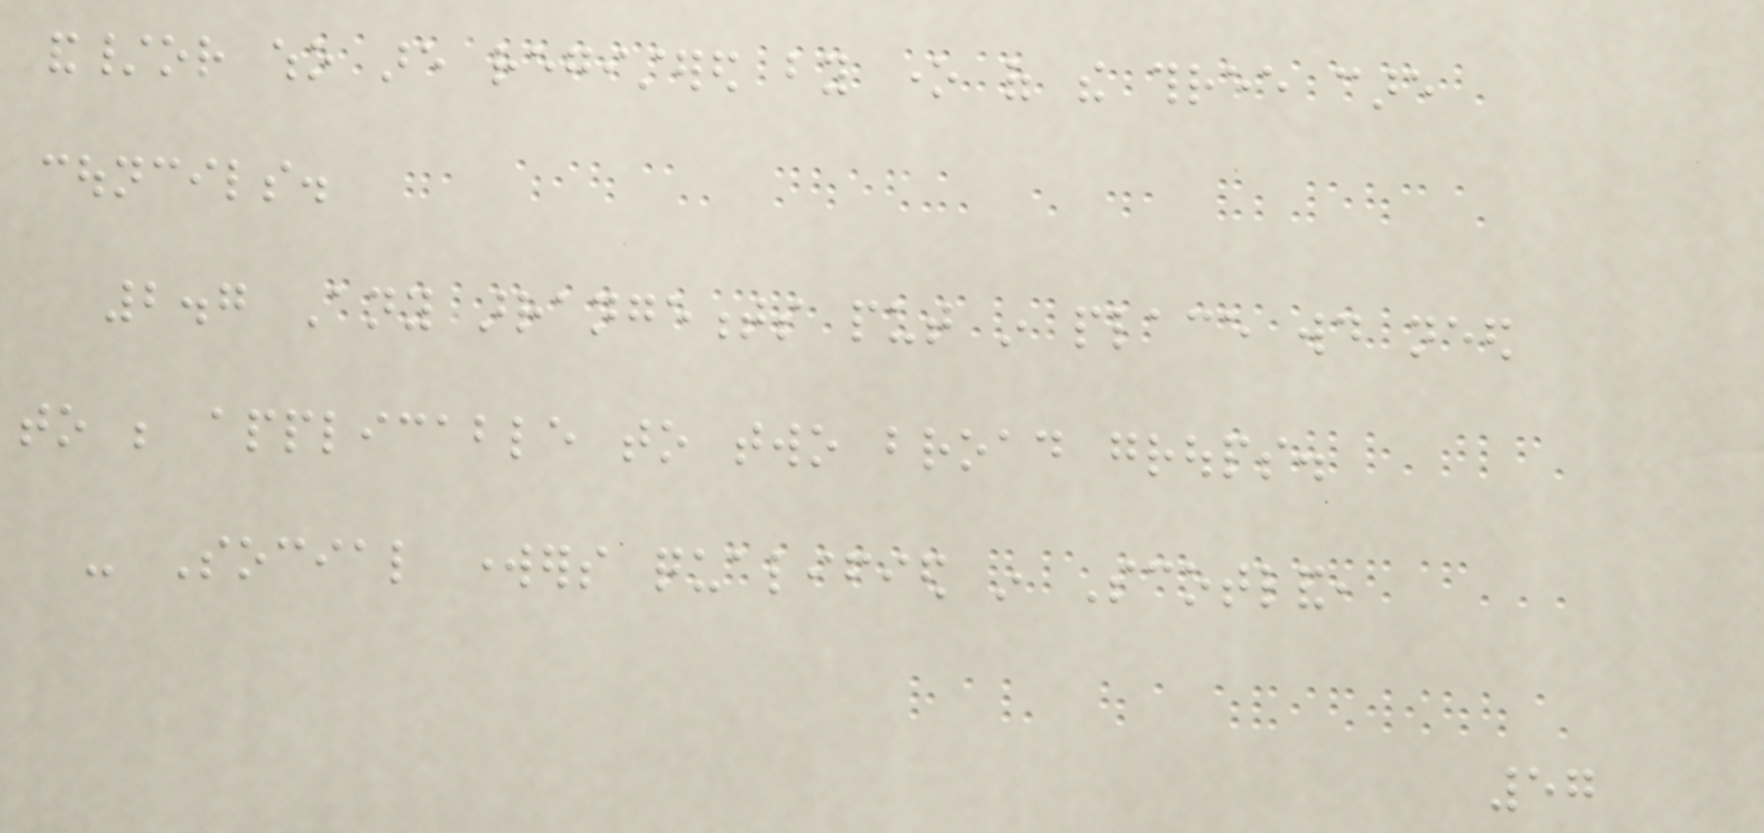and/or who are registered by one of the three care
councils.
2.7 Any arrangements put in place would need
to be applicable to two broad groups.
- Social workers qualified in Scotland,
57
